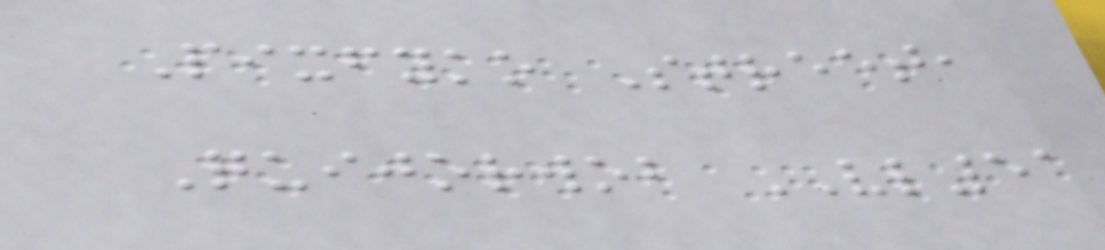Pixfyko Street,
Quijorwob VL51
